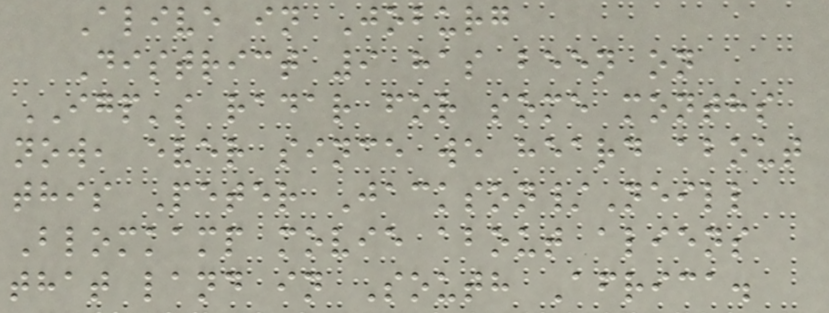Alive in Joburg
District 9 has been on
IGP's radar for some months
now, ever since we heard about
this Peter Jackson/Neill
Blomkamp movie about aliens
that land in South Africa.
